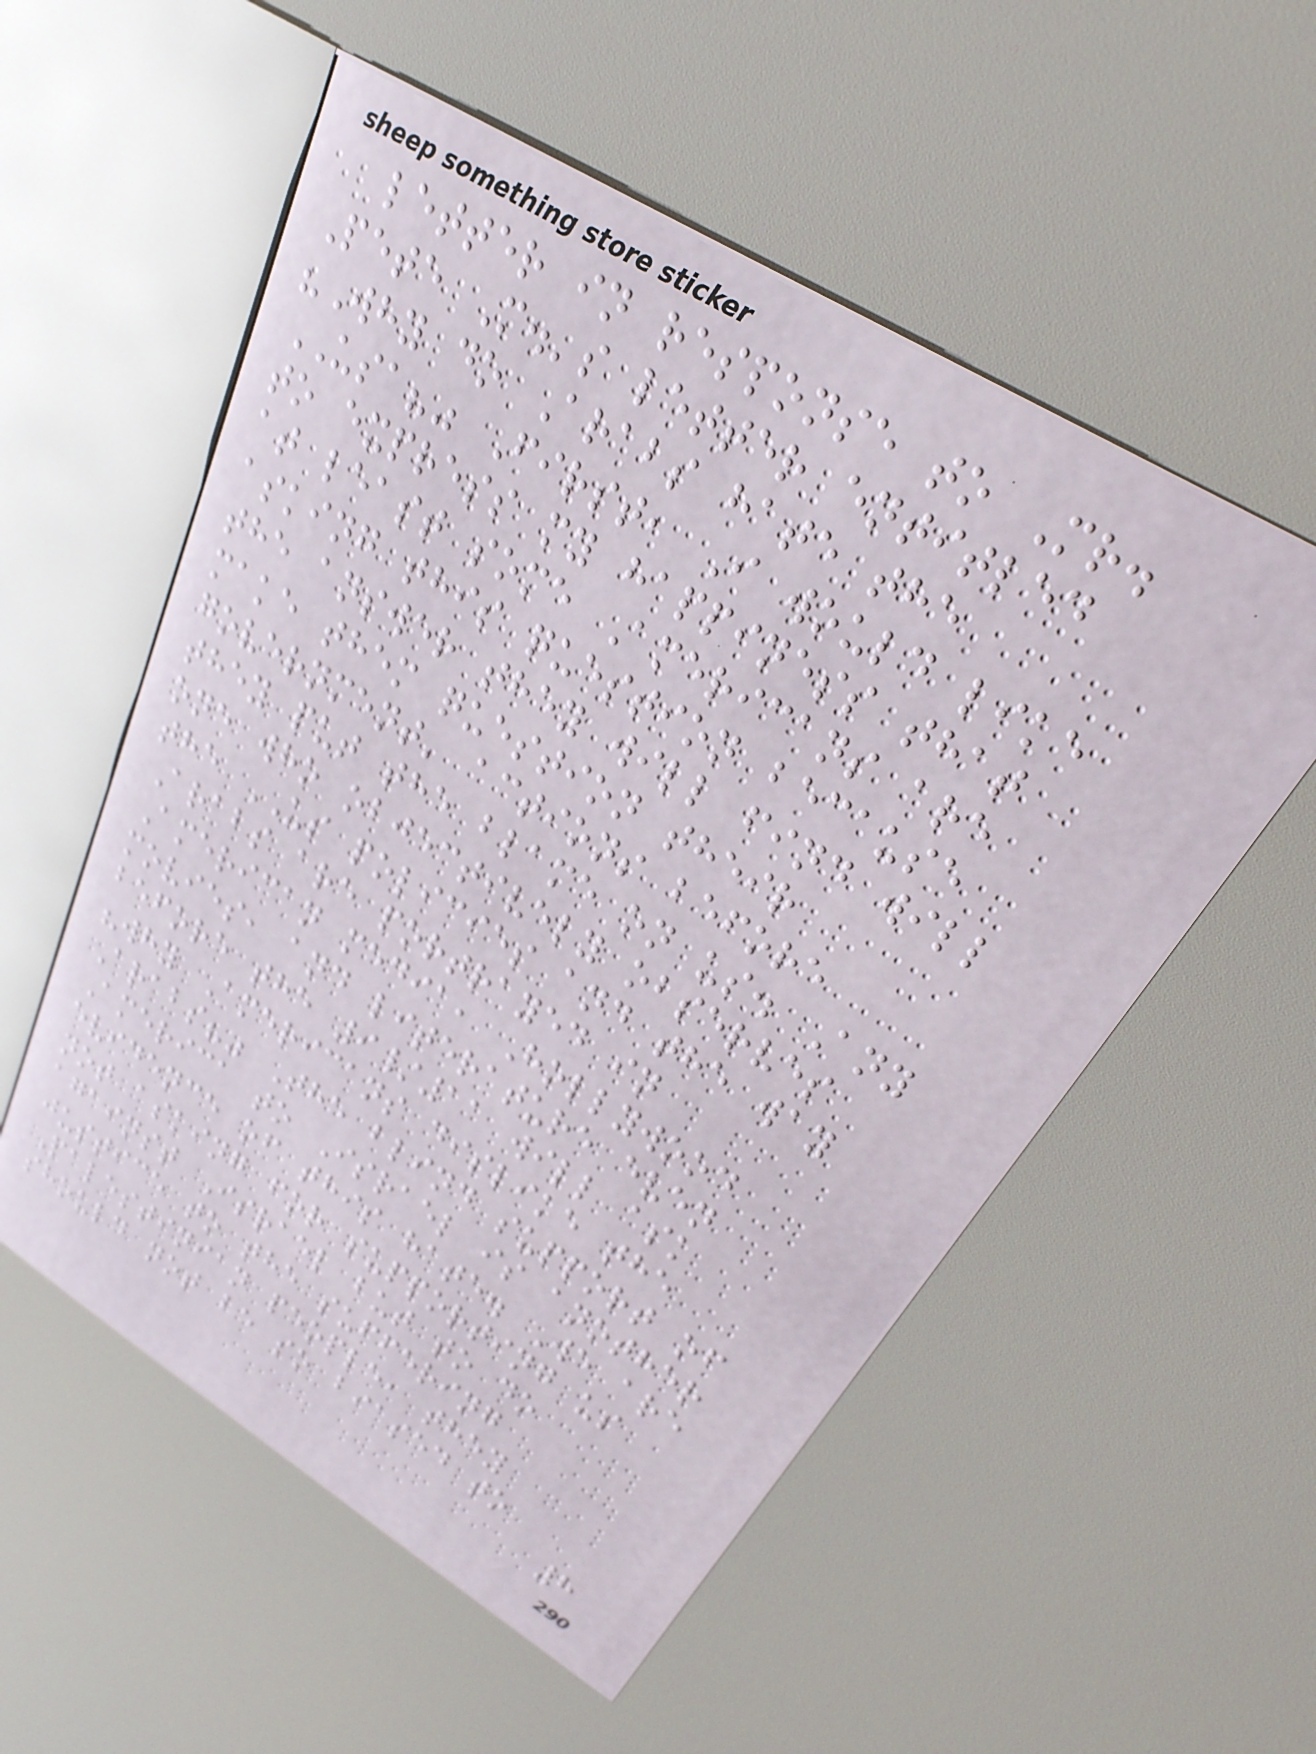letter in response to Mr.
Pete M.'s letter entitled
"Why do Arabs hate the
USA?" First, I would like
to express my happiness that
at least some Americans are
asking this question because
the answer they will find will
make them question their
government' actions before
they put the blame on us. Any
one who objectively observes
the US policies and the way
Arabs are portrayed in
American media, Hollywood
movies, and literature even
before the 9/11 will ask
"why Americans dislike the
Arabs?" The blind support of
America to Israel is another
evidence of this hate. We are
not asking for supporting us
against Israel but to do
justice to the suffering
Palestinian people, they
should not be so biased to
8
